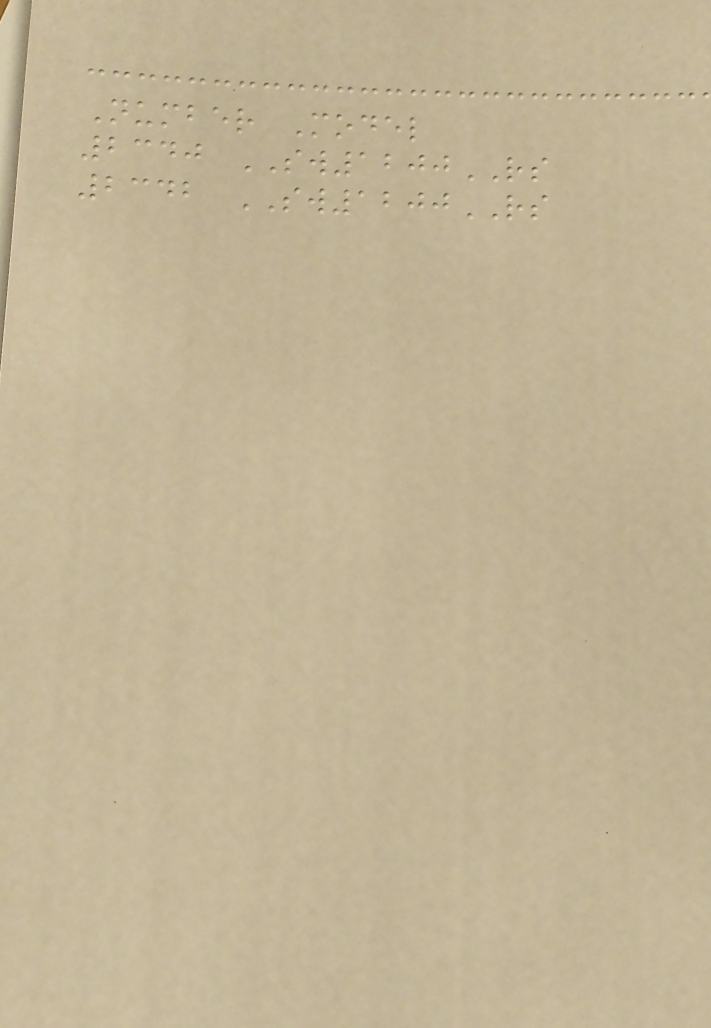Number Model
2340 SW1200RS
2342 SW1200RS
